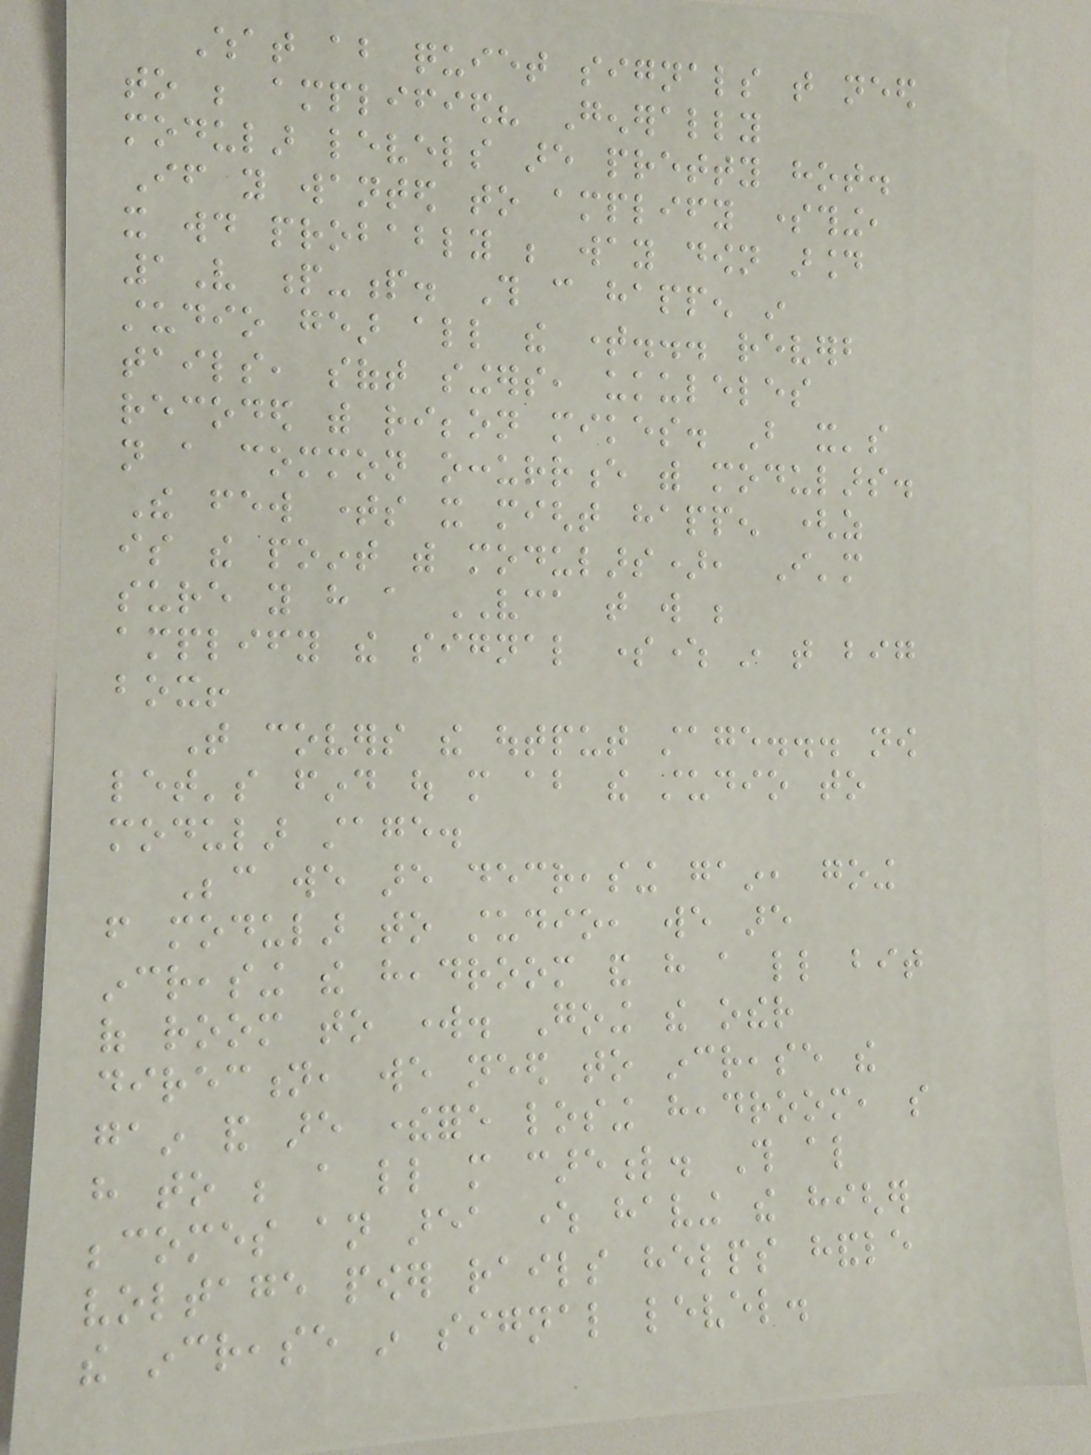What about quiet signals that need
to be amplified? Generally
modular levels are pretty hot.
If you wanted to amplify something,
it would probably be way down around
1V p-p. This can happen in
studio gear all the time... reverb
tails, soft singers, ukuleles
recoded with ribbon mikes. But it's
not a common occurrence with modulars.
The few times it might happen (as
is the point with modulars), I'm
sure you have a VCA that will be
amplify the signal somewhere in that big
box!
That covers the output stage... now
let's find out more about the studio to
modular stage.
Because we are decreasing gain, going
from modular to studio, we are
increasing the headroom and have a little bit
of room to work. Going the other
direction, we need to increase the
gain and are therefore losing headroom, so
have to be a little more careful. This also
becomes an area where having the higher
voltage power rails helps handle
the increase in signal level.
